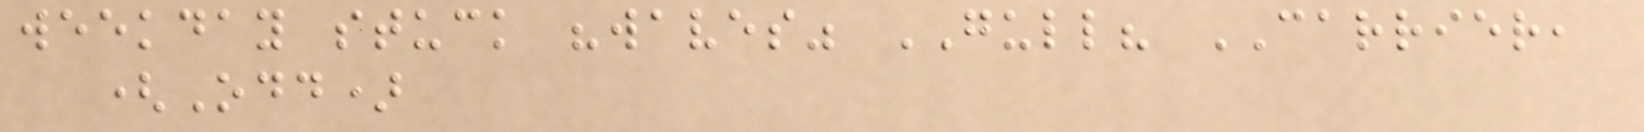weekday stuck "waves" GULL? CARRIER,
(Odd)
